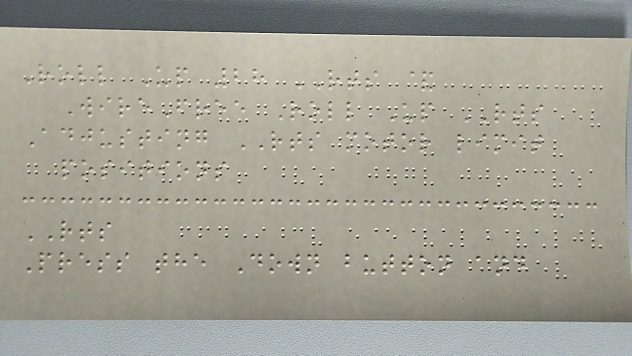Roll Up 28 RTS &
WireFree Roll Up RTS
Adjusting RTS motor limit
positions
RTS
Press the Down button and
